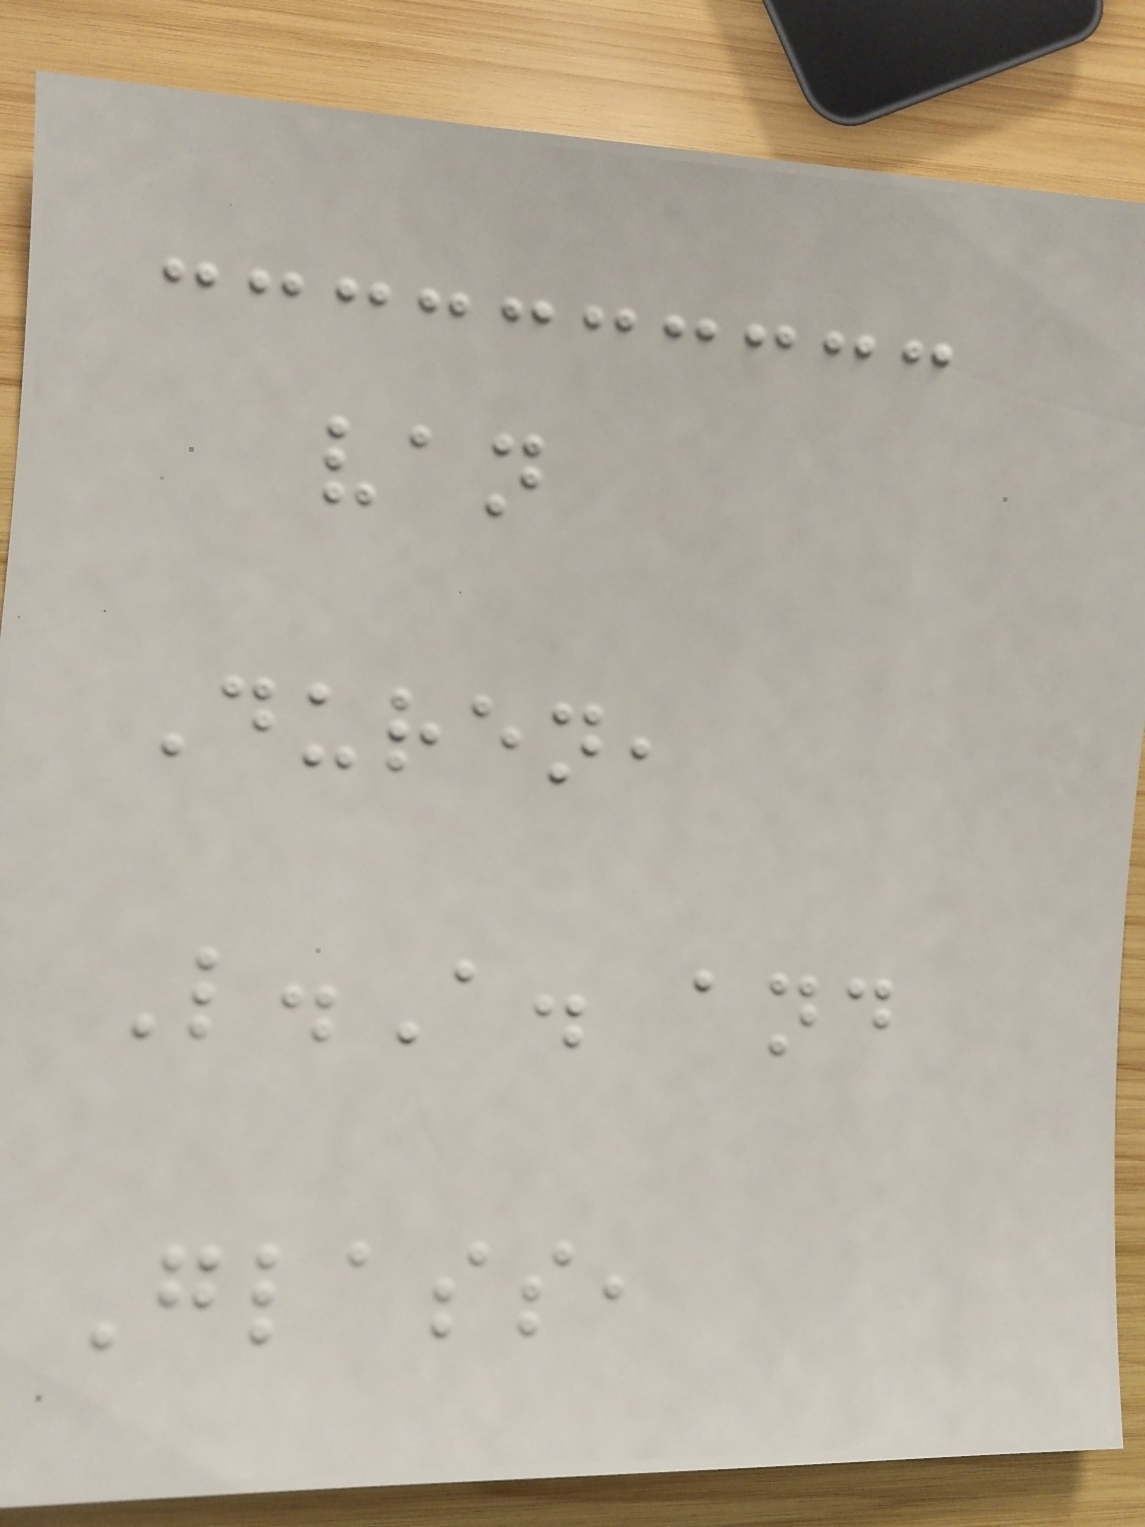van
Duren,
L.A. and
Glass,
